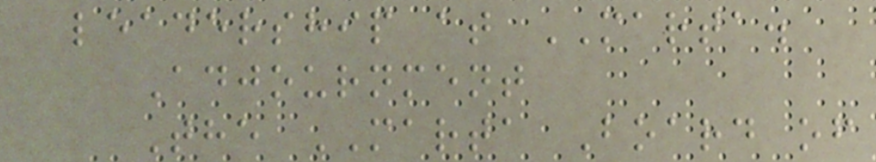leadership at MARTA.
Adjournment
The MARTA Board of
